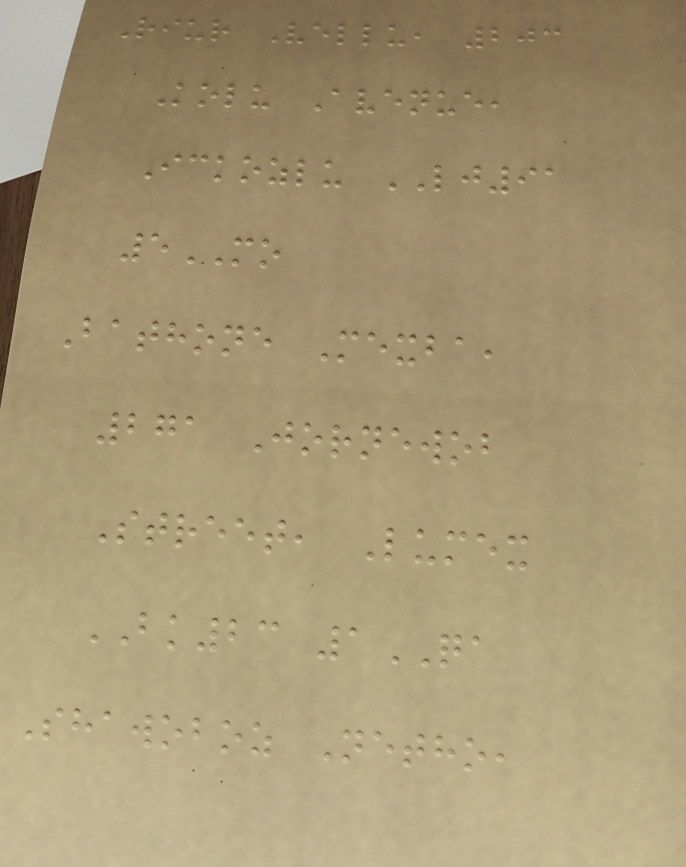Riur Vellu, 203
Kolu Avenue,
Ickozlu LJ91
5MO
Bathone Mexba,
271 Jornewob
Street, Lumex
BK23 1QA
Shawoboz Netho,
